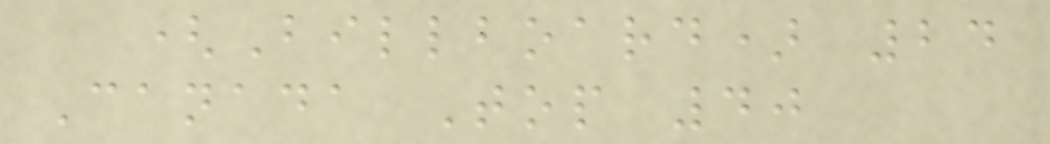(Billboard) 24
Canada Top 40
